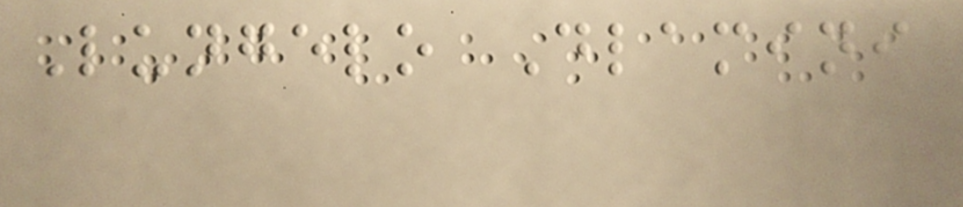Lungelo Dlamini
